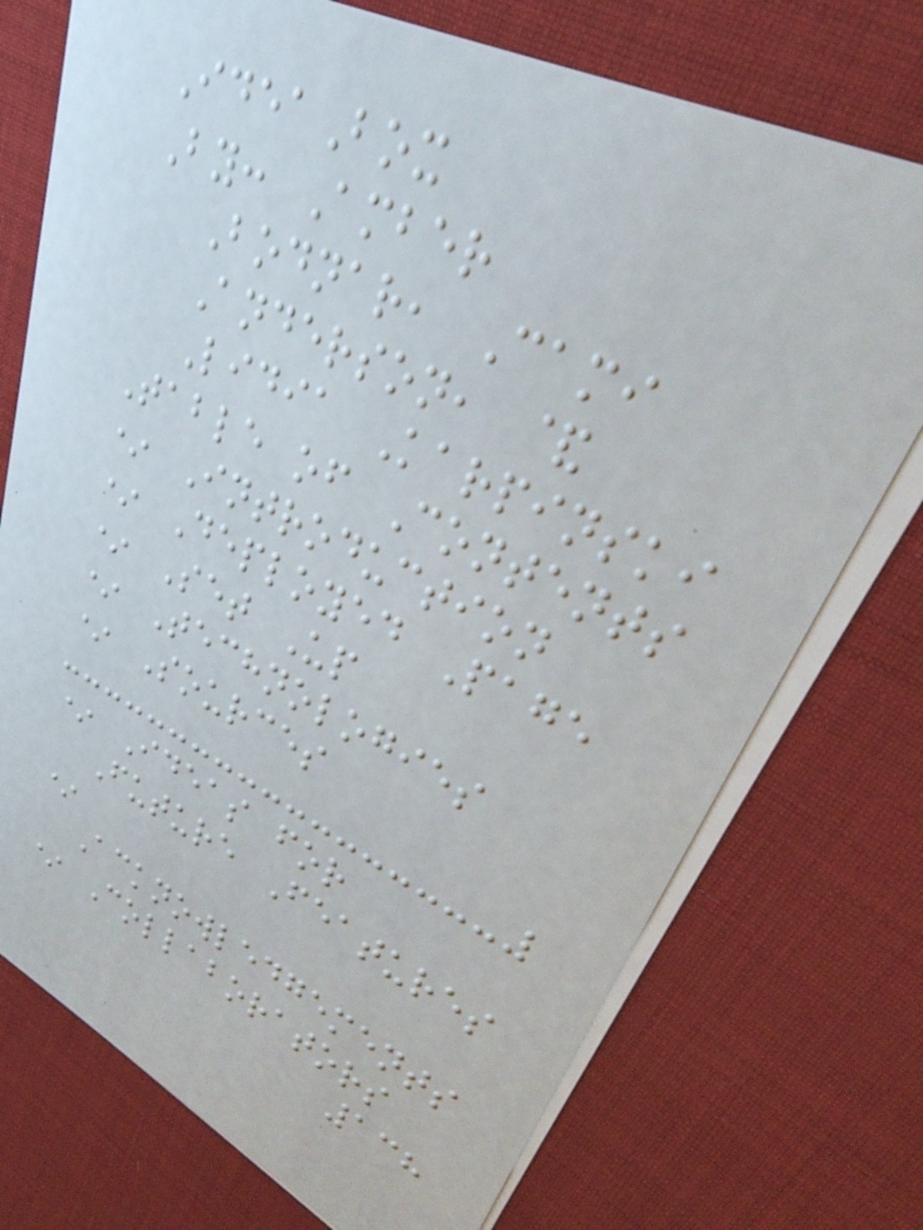IdeaBox
By: Amber
Bodnar, Cami
Anderson, &
Lidia Karpinski
Table of Contents
* Introduction
* Deployed Page
* Set Up
* Technologies
* Sources
* Ideas for
Future Features
*
Acknowledgements
* Collaborators
138
